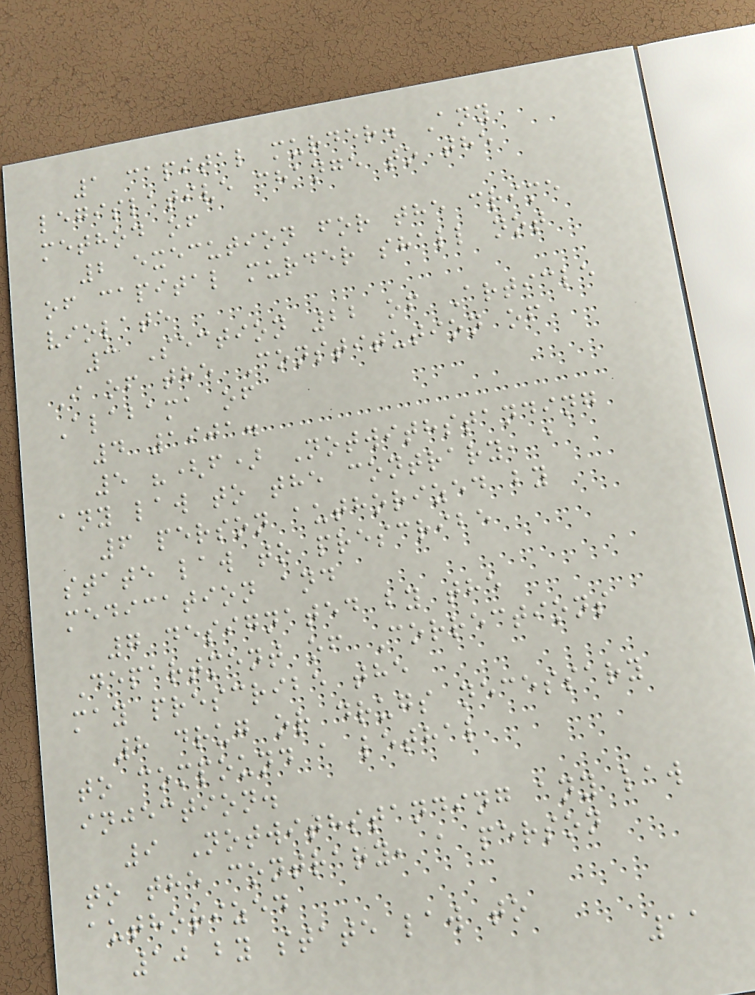1 capital murder. Any
legislative change to the
method of
2 execution for the crime
of capital murder shall not
violate
3 Section 22 of Article
I of the Constitution of
Alabama of
4 1901.
5 "(f) Notwithstanding
any law to the contrary, a
6 person authorized by
state law to prescribe
medication and
7 designated by the
Department of Corrections
may prescribe the
8 drug or drugs necessary
to compound a lethal
injection.
9 Notwithstanding any law
to the contrary, a person
authorized
10 by state law to
11
